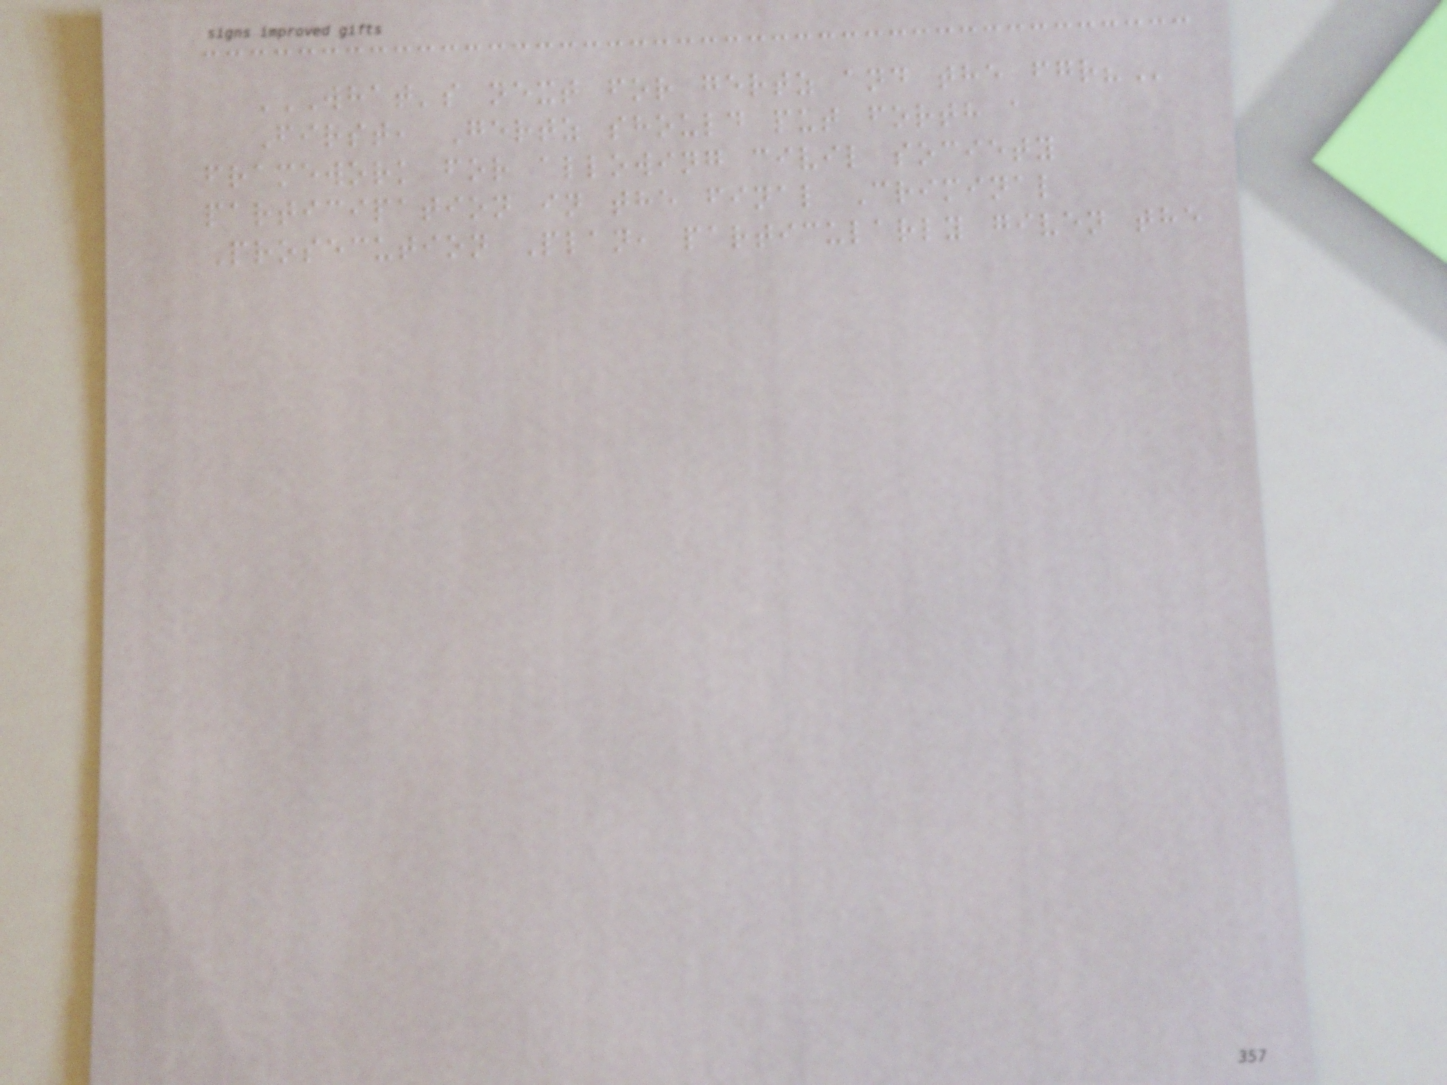WHAT'S NEXT FOR GERTZ AND THE FGR?
First, Gertz should put forth a
framework for allowing civil society
participation in the final Criminal
Prosecution Plan, particularly given the
